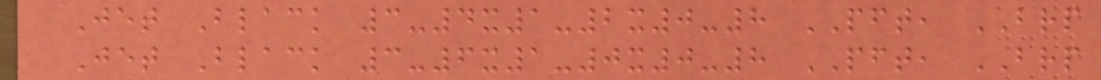Jet Black 3-4x1-2x0-8 PFT, BRP
Jet Black 3-6x1-0x0-8 PFT, BRP
